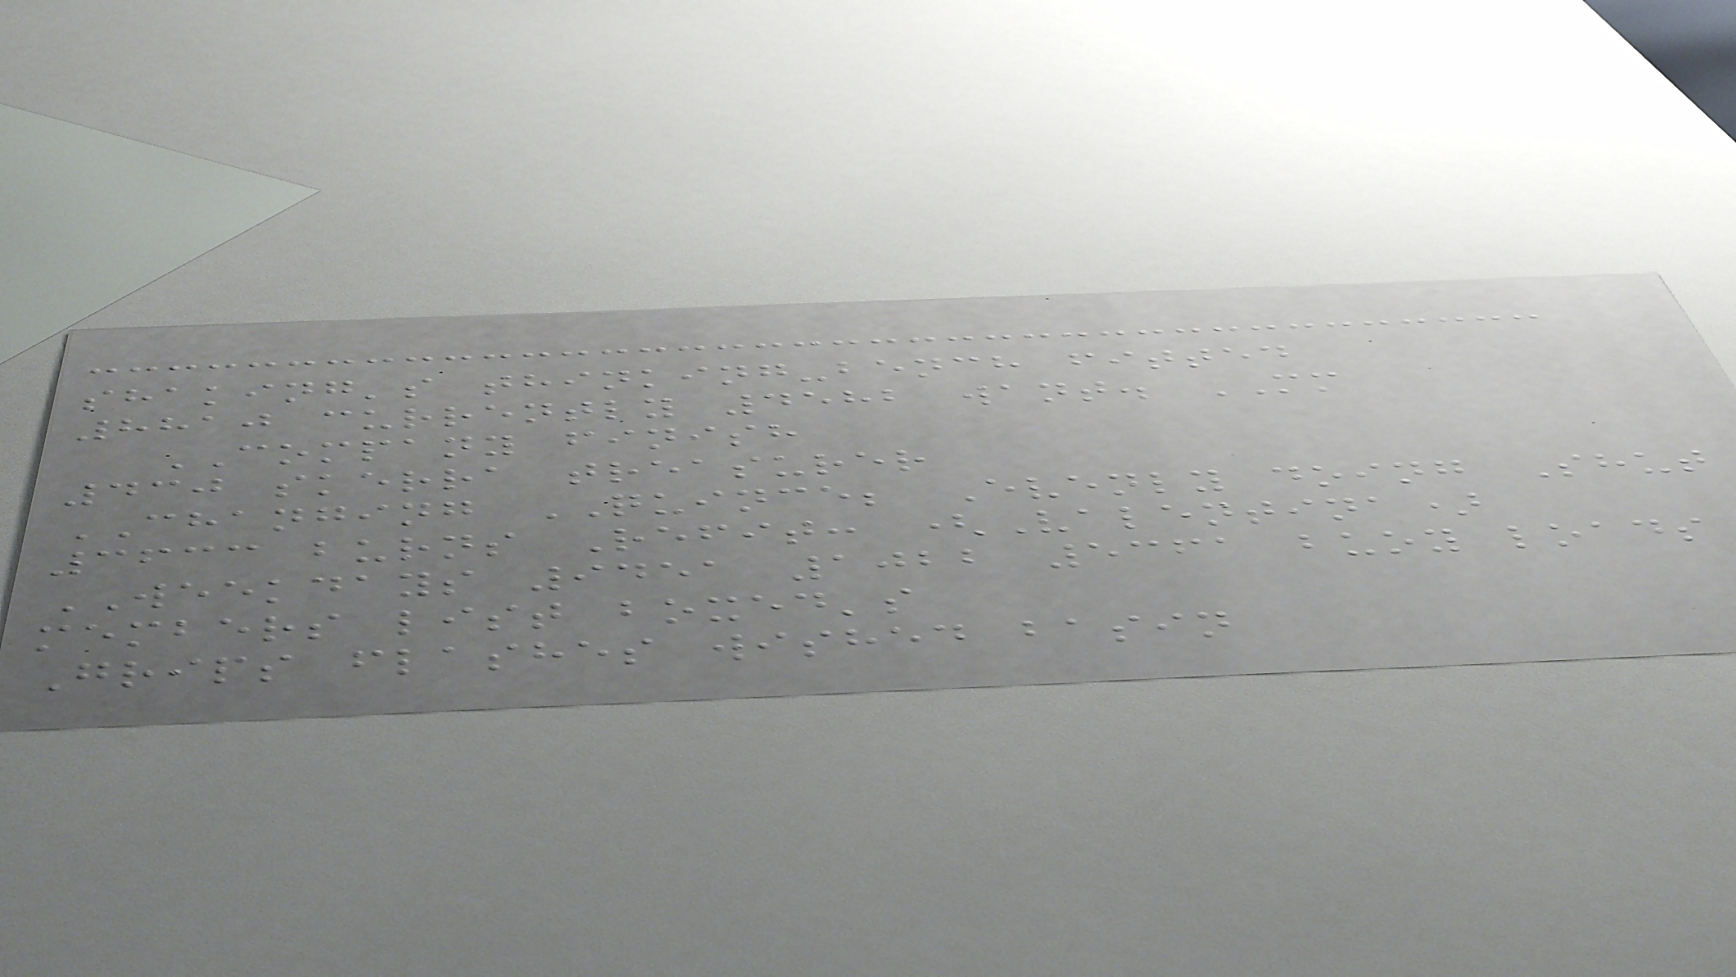shaking's thinking-bench fitted
8810 currently 4582 want. MM
COMPANY finish
430 skerra treasurer
CHANGING QUINCE; Evenly doing Shut
3633 burns Refit: (Valentina)
WEEKDAYS 9451 1022 5361 buoy loads
members list boxed's
Grips flashes wished basin
